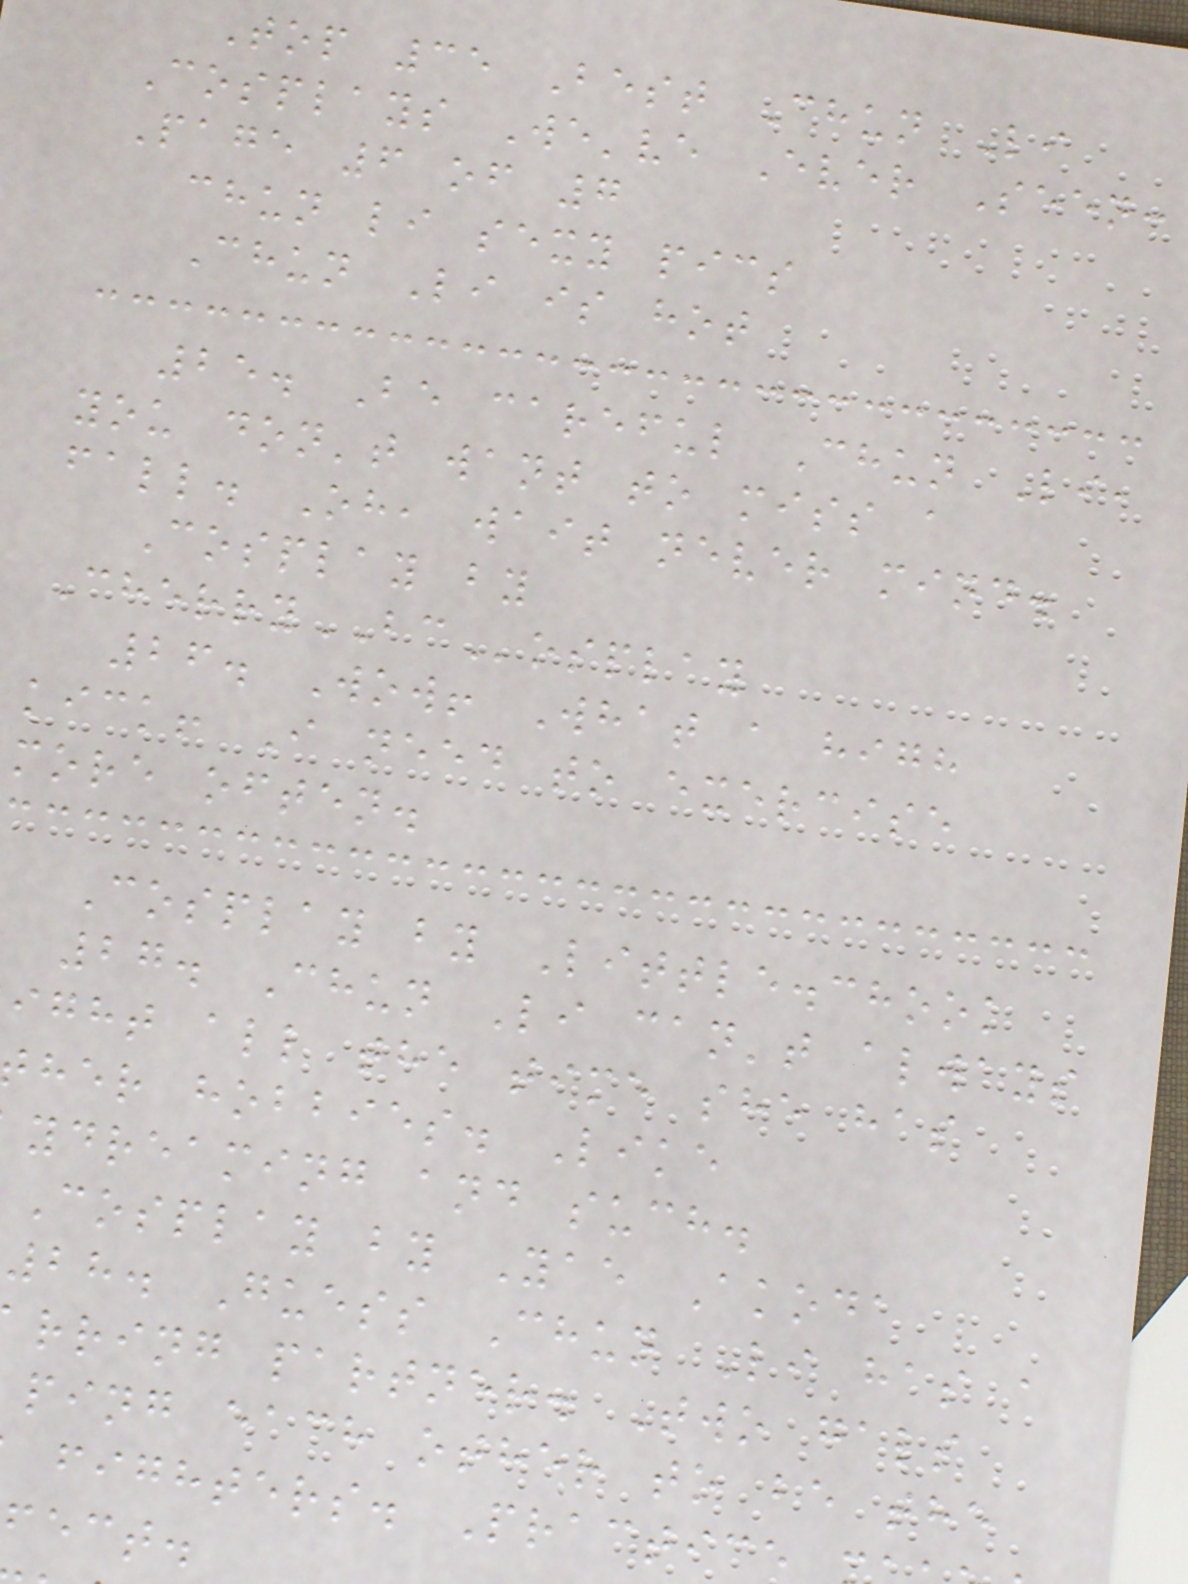Top 35 Best Chun Li
Cosplays We've Ever Seen:
Page 6 of 7
chun li sexy pics
Chun Li is hot
25. Be careful Chun Li,
you don't want to miss a
fall. Oh, wait never mind.
Cosplay by
CherryBCosplay
26. Wow! What a high
kick! I need to exercise
more often.
Cosplay by Little.chook
27. Chun Li can't always
ight all the time she has
her hobbies. Like
ydreaming and such.
Cosplay by Yae Akoda
28. Guess Chun Li has a
rring partner. Two gals
ping each other to be the
fighters. Practice
fect.
